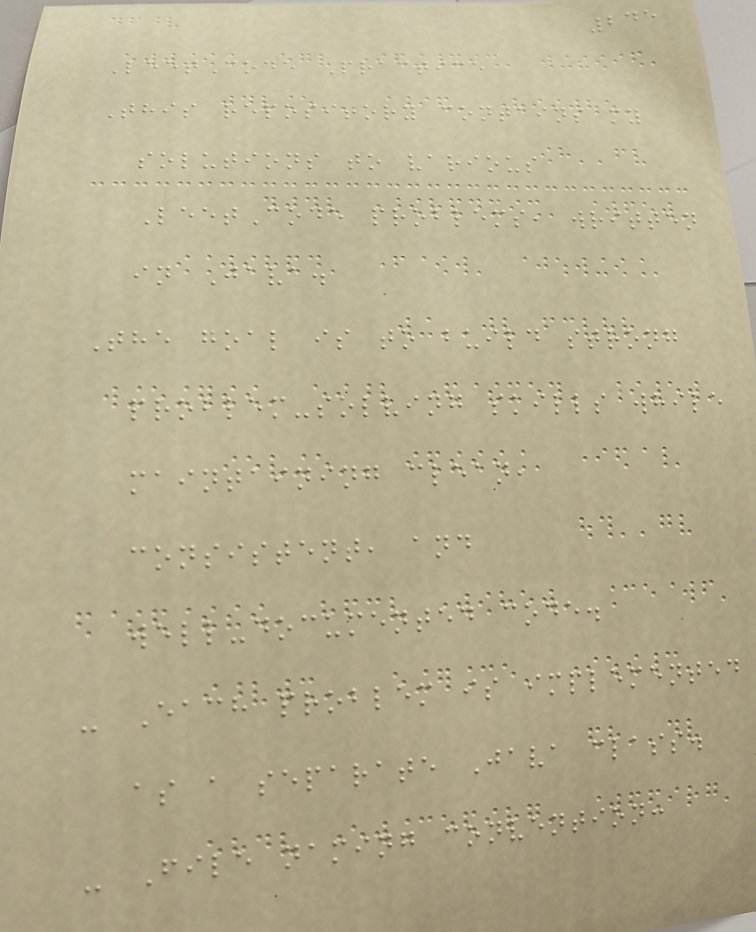245
LeetCode Practice
This repository contains my
solutions to various
LeetCode problems, written
in Java.
The goal is to build strong
problem-solving skills while
maintaining clean,
consistent, and
well-documented code.
- Each problem is implemented
as a separate Java class.
- File naming convention:
